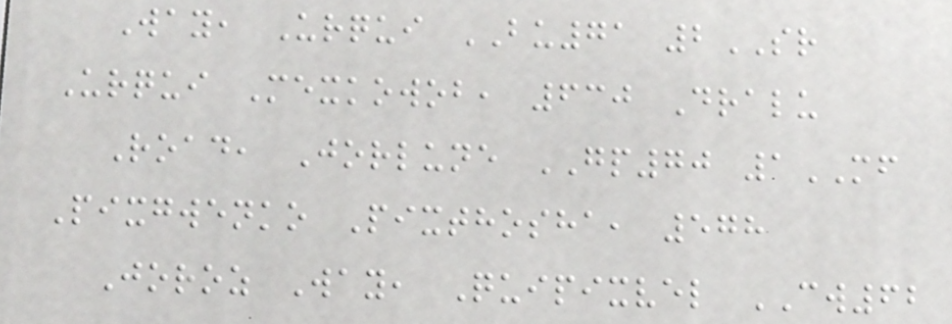Way, Urqui BU71 2SR
Urqui Mexkowob, 630 Dralu
Road, Jorlune GP70 1MF
Pixgwenko Pixthosha, 578
Joroz Way, Quipixvel CW62
